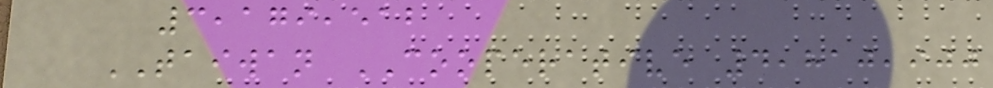3,179,512
TAIWAN COOPERATIVE 4,810,900
